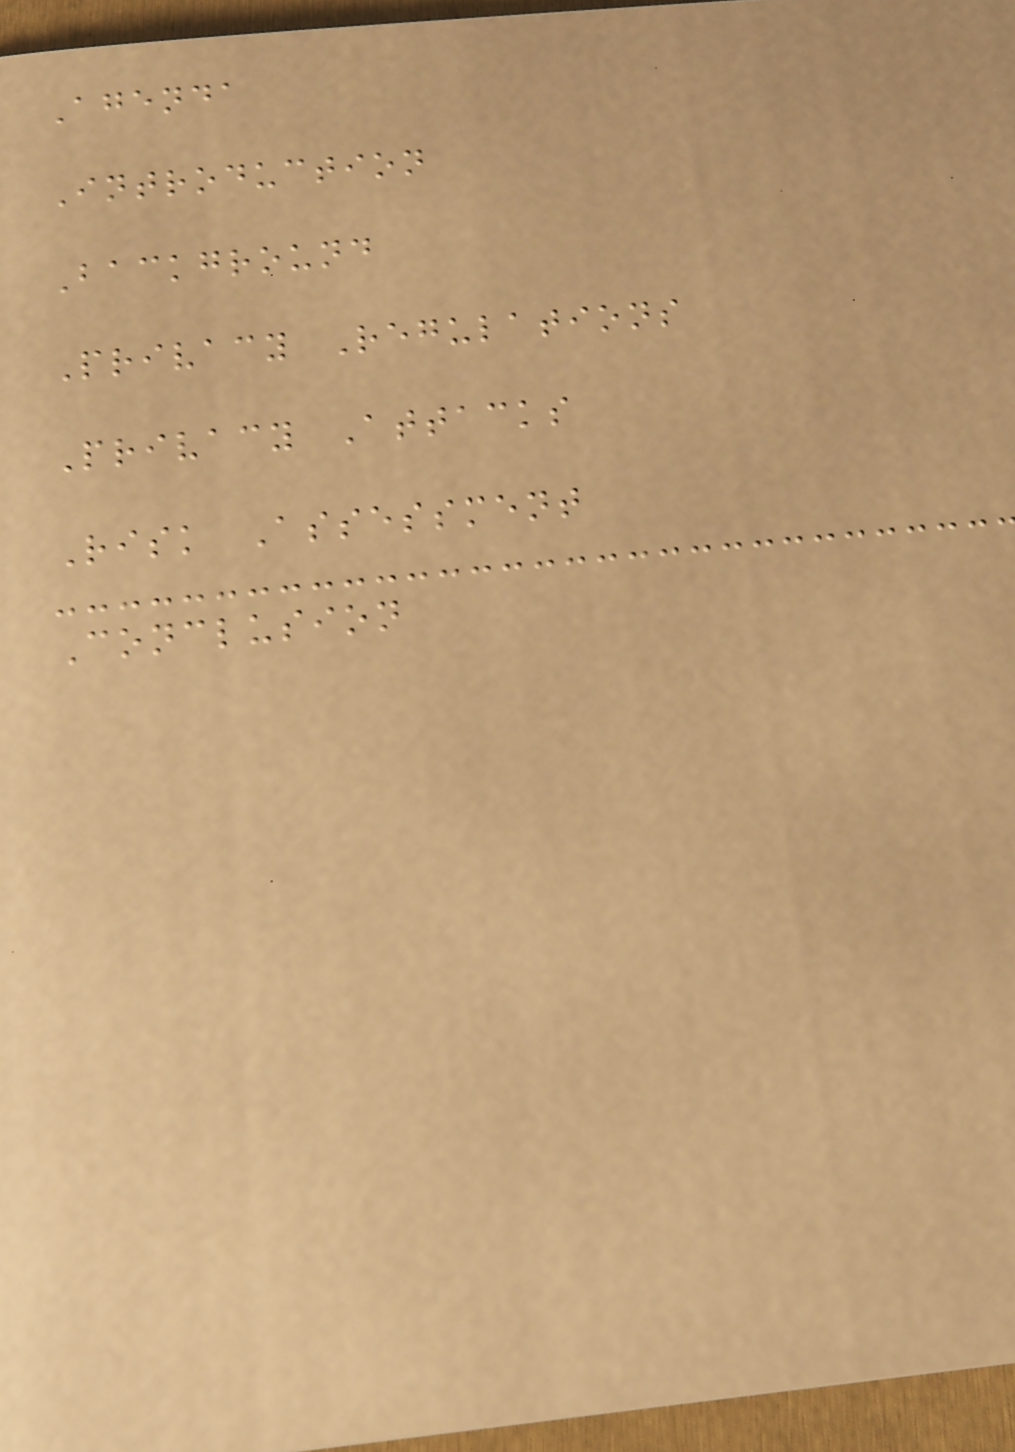Agenda
Introduction
Background
Privacy Regulations
Privacy Attacks
Risk Assessment
Conclusion
